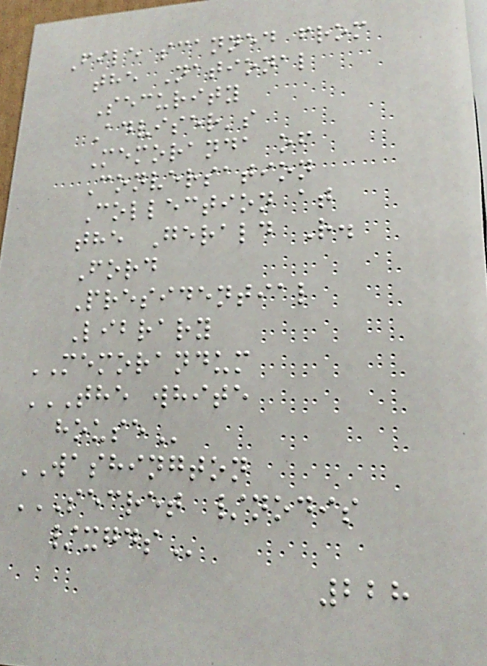File scanned from
the National
Security
Adviser's
Memoranda of
Conversation
Collection at
the Gerald R.
Ford
Presidential
Library
MEMORANDUM
THE WHITE
HOUSE
WASHINGTON
SECRET /NODIS
/XGDS
228
